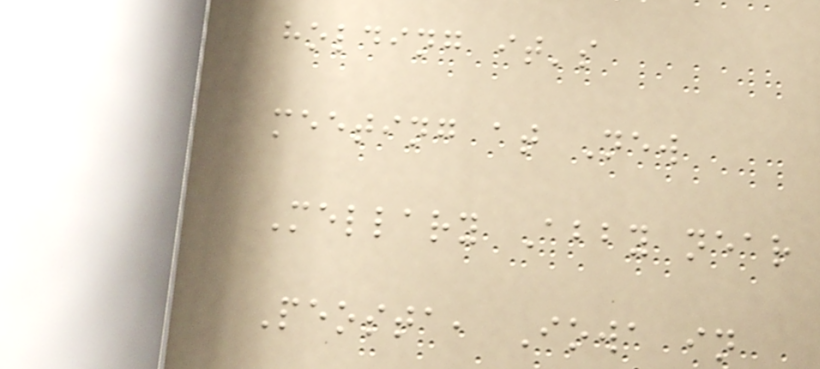holding it's
meeting at New
Mellary Abby near
Peosta, Iowa in
